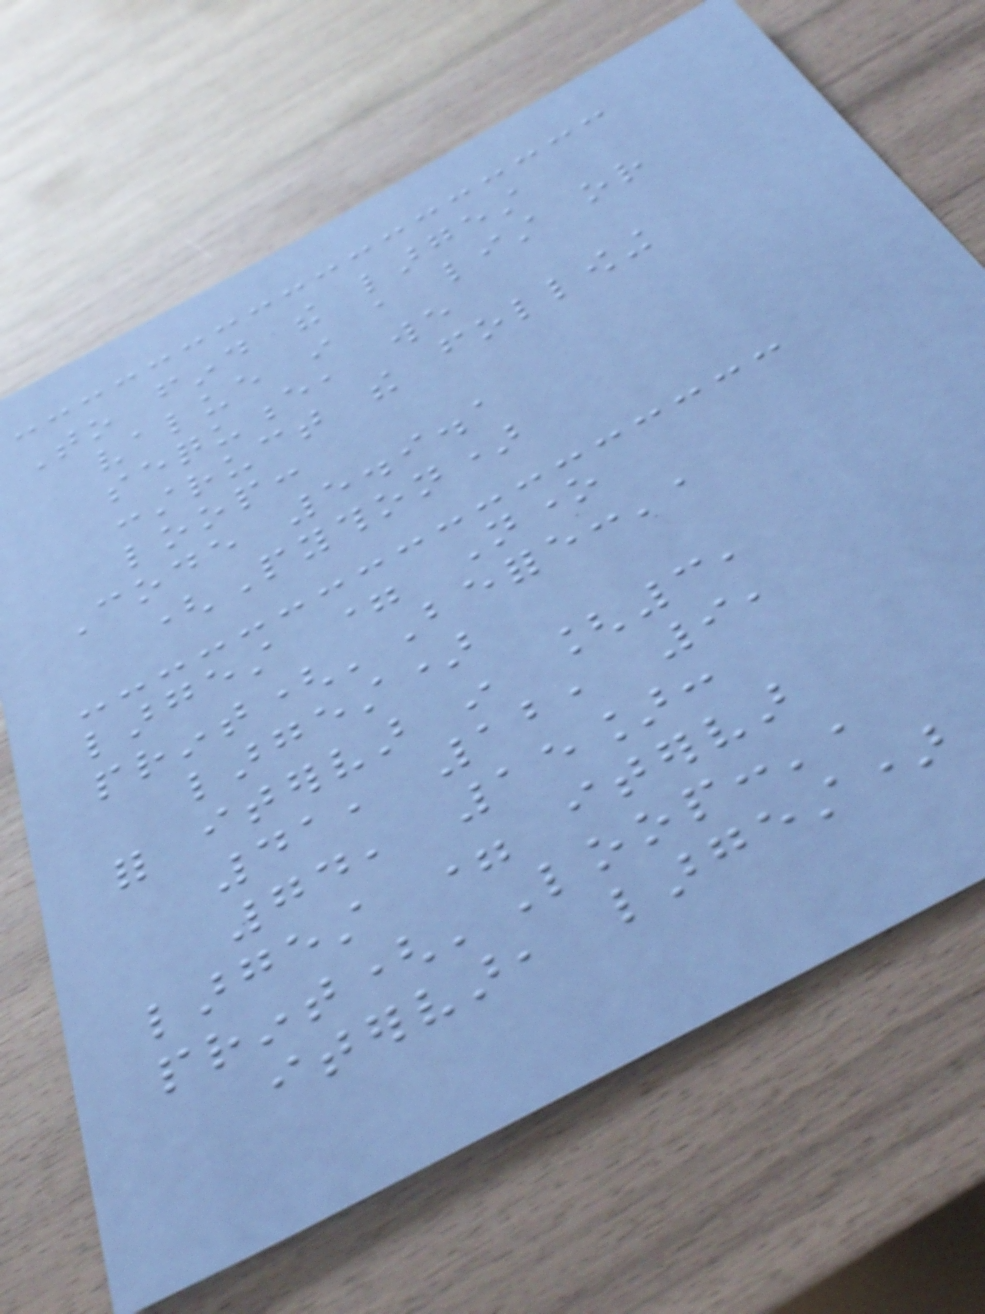To find the largest
value in a list or
sequence, we
construct the following
loop:
Code 5.9.1
(Python)
largest = None
print('Before:',
largest)
for itervar in [3,
41, 12, 9,
74, 15]:
largest = itervar
print('Loop:',
itervar, largest)
